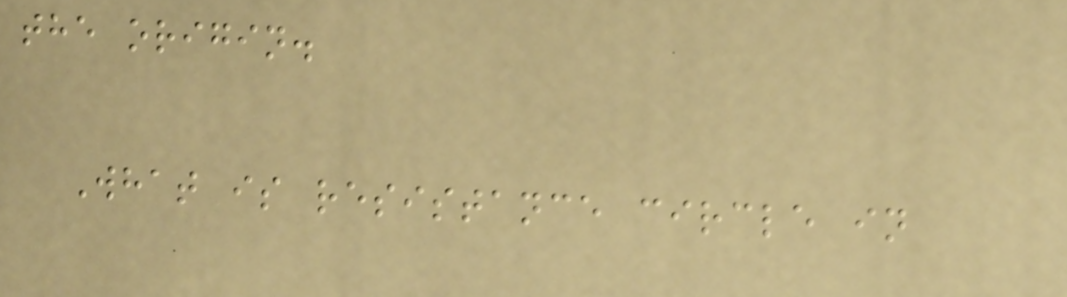the origin.
What is resistance circle in
